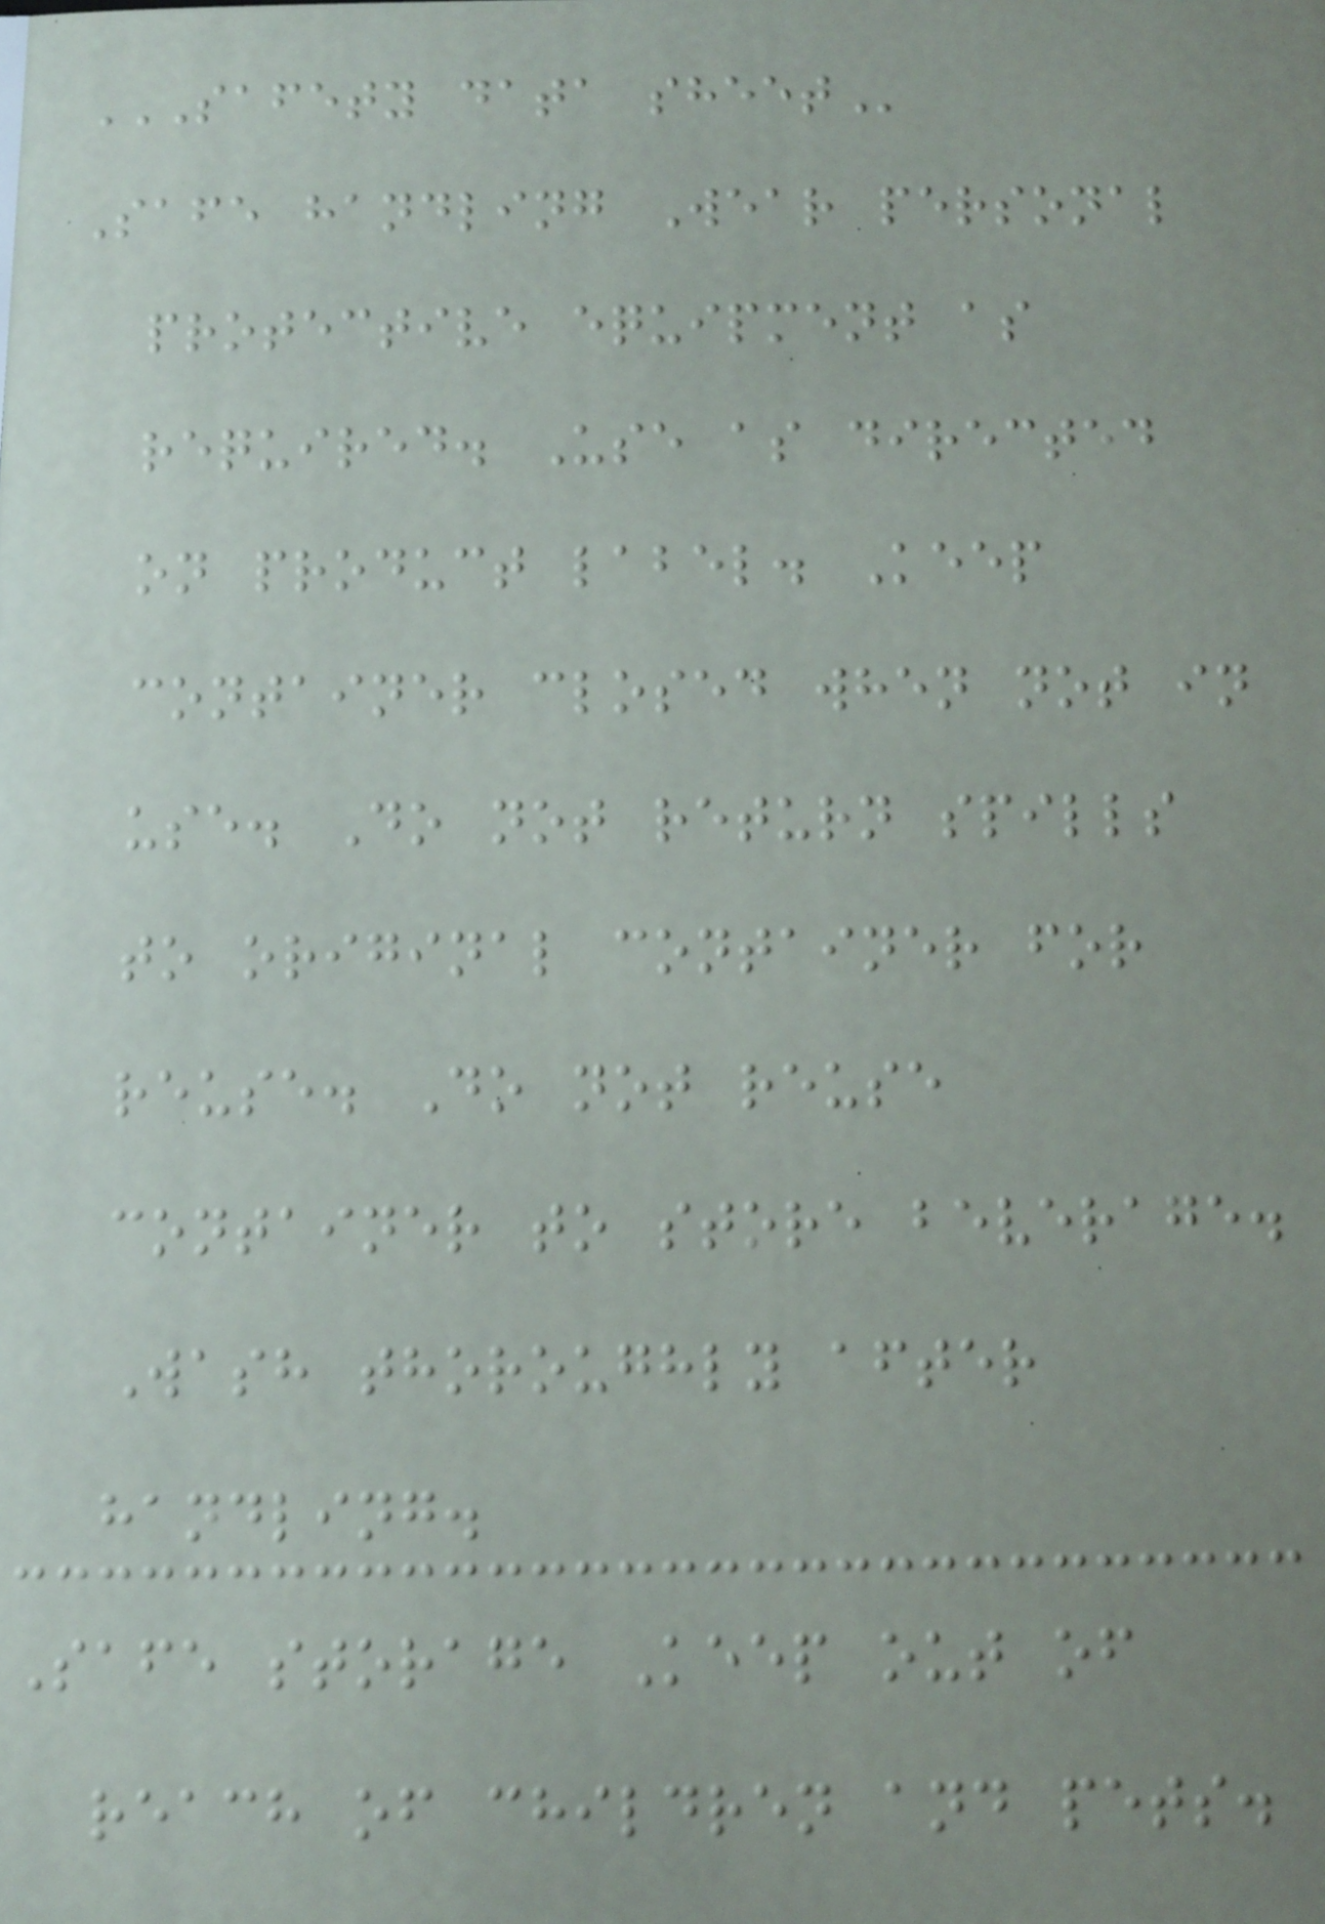SAFETY DATA SHEET
Safe handling Wear personal
protective equipment as
required. Use as directed
on product label. Keep
container closed when not in
use. Do not return spills
to original container for
reuse. Do not reuse
container to store beverage.
Wash thoroughly after
handling.
Safe storage Keep out of
reach of children and pets.
